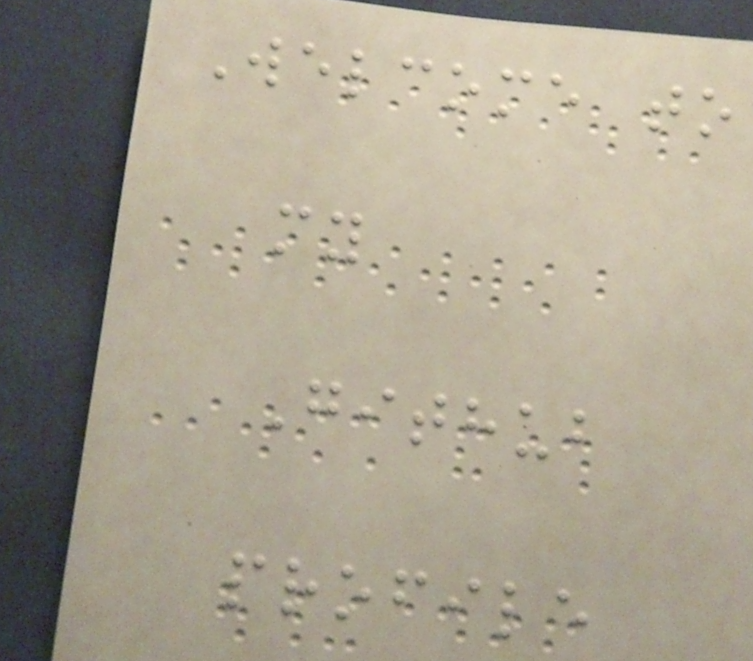Welcome to
my
Github
profile
